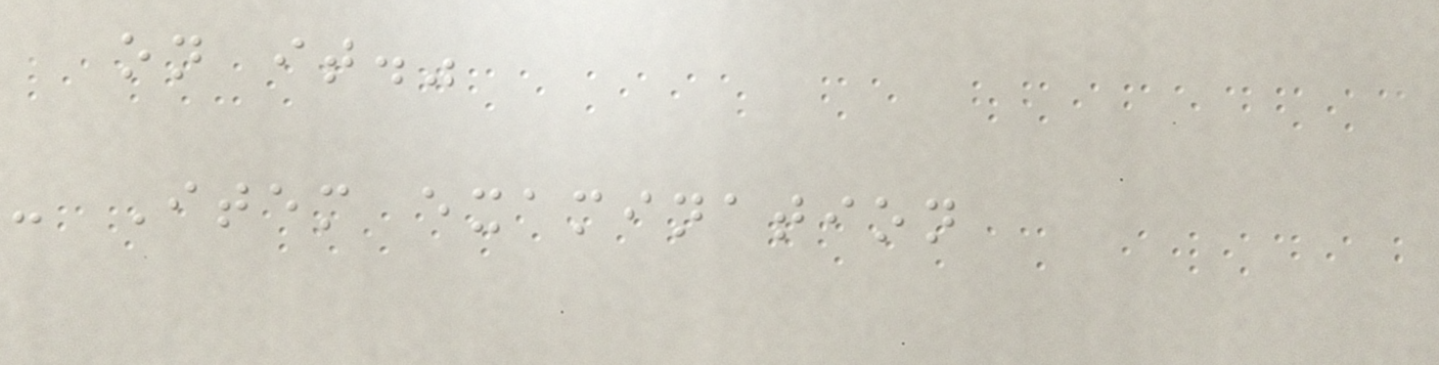on it."
- Item examination
